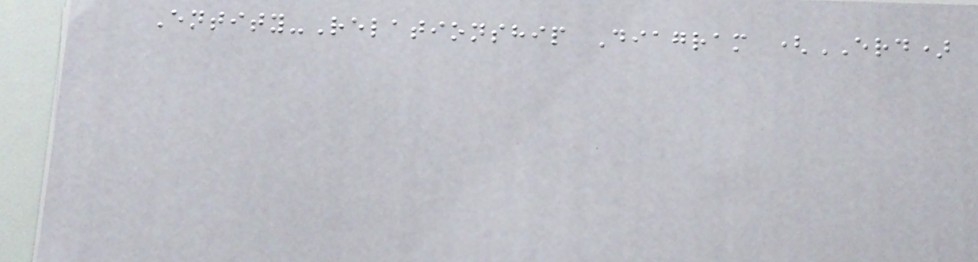Entity-Relationship Diagram (ERD)
